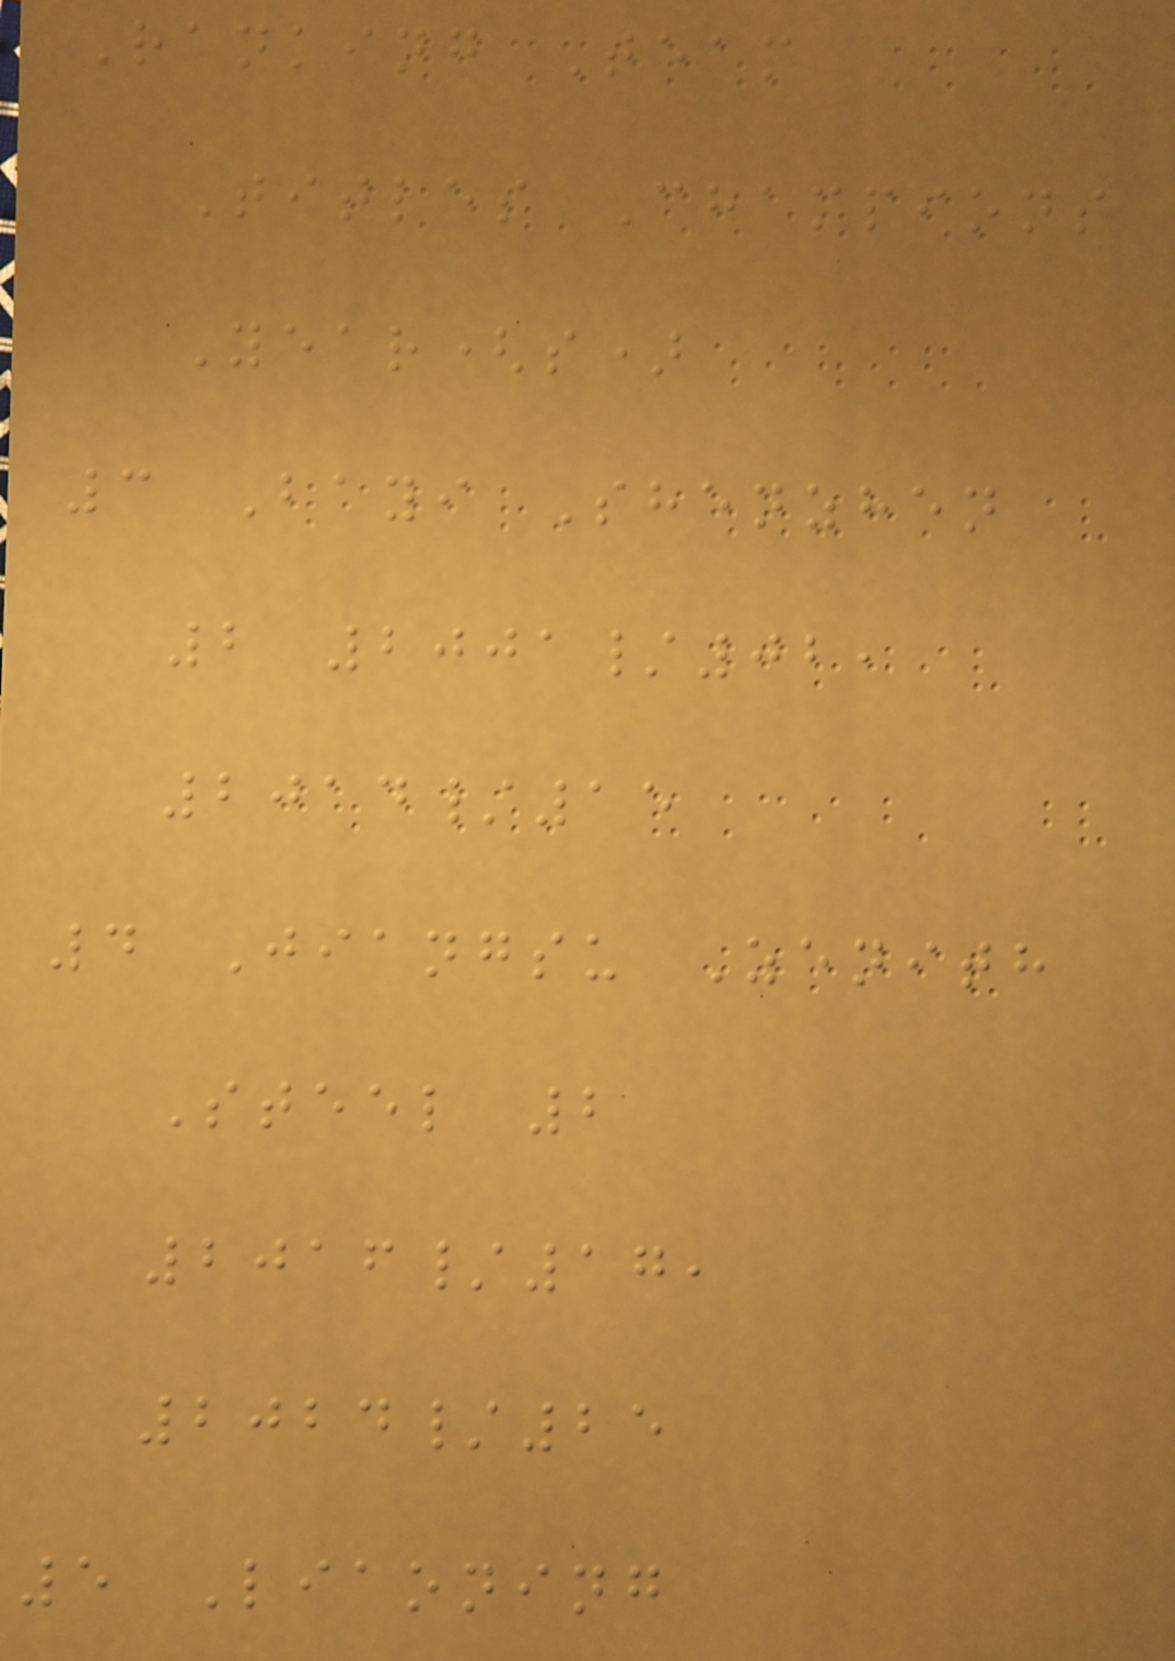Ranking Team
Titles Champions
Year(s)
3 Bayi Shenzhen
2 2001/02,
2014/15
4 Jiangsu Zenith
Steel 2
2016/17,
2024/25
5 Liaoning
